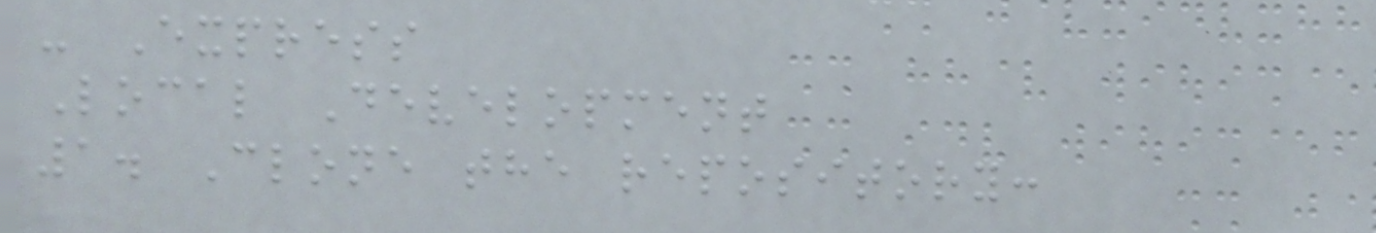- Express
Local Development
1. Clone the repository:
